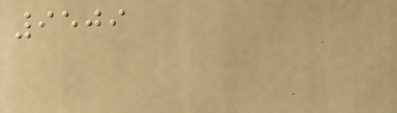9509
